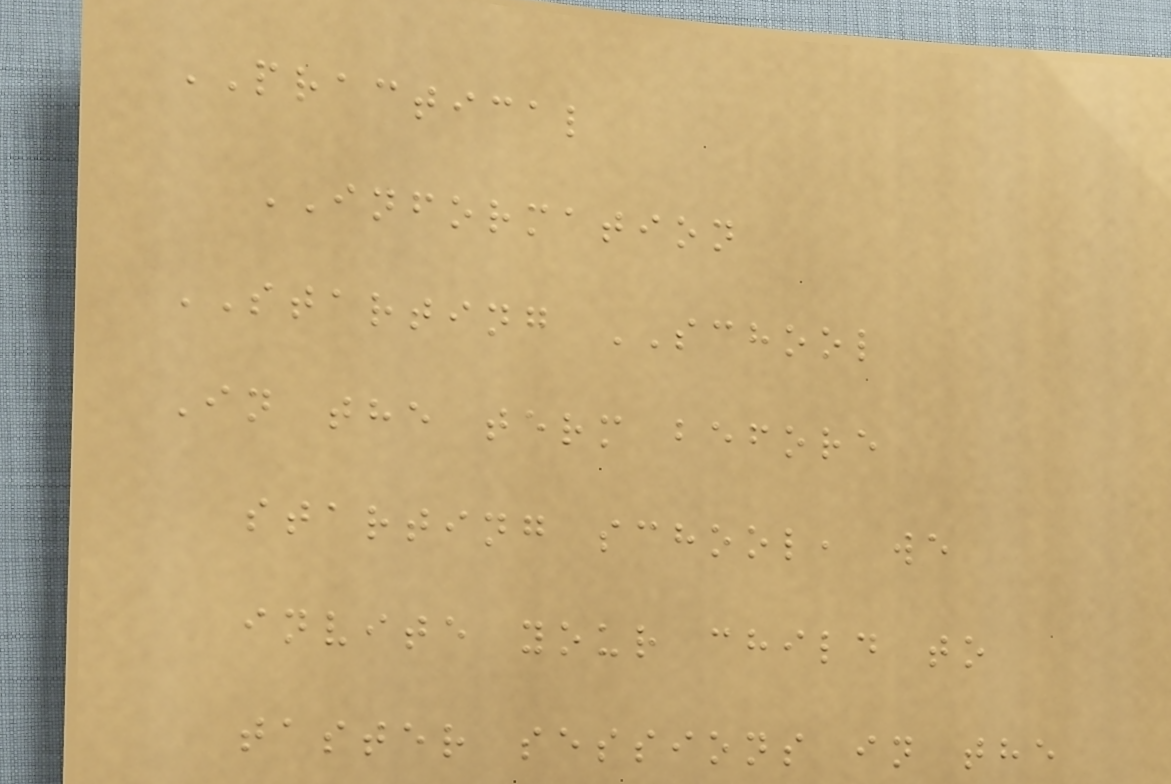PRACTICAL
INFORMATION
STARTING SCHOOL
In the term before
starting school, we
invite your child to
taster sessions in the
